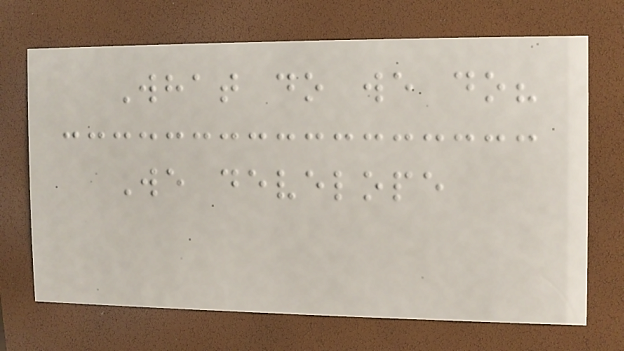What do we do?
We develope
